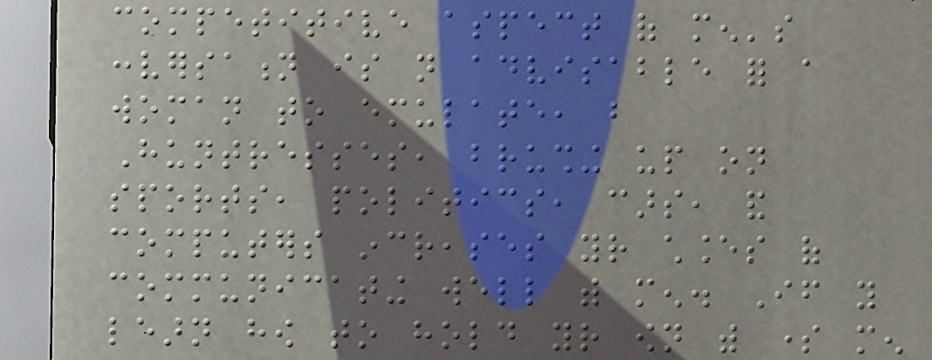competitive aspect of men's
conversation is not advisable for a
woman to emulate, but
Huntresses, brushing up on
sports, politics, cars, and
computers increases your chances of
communicating well with men. If you
learn how to hold your own with some men
